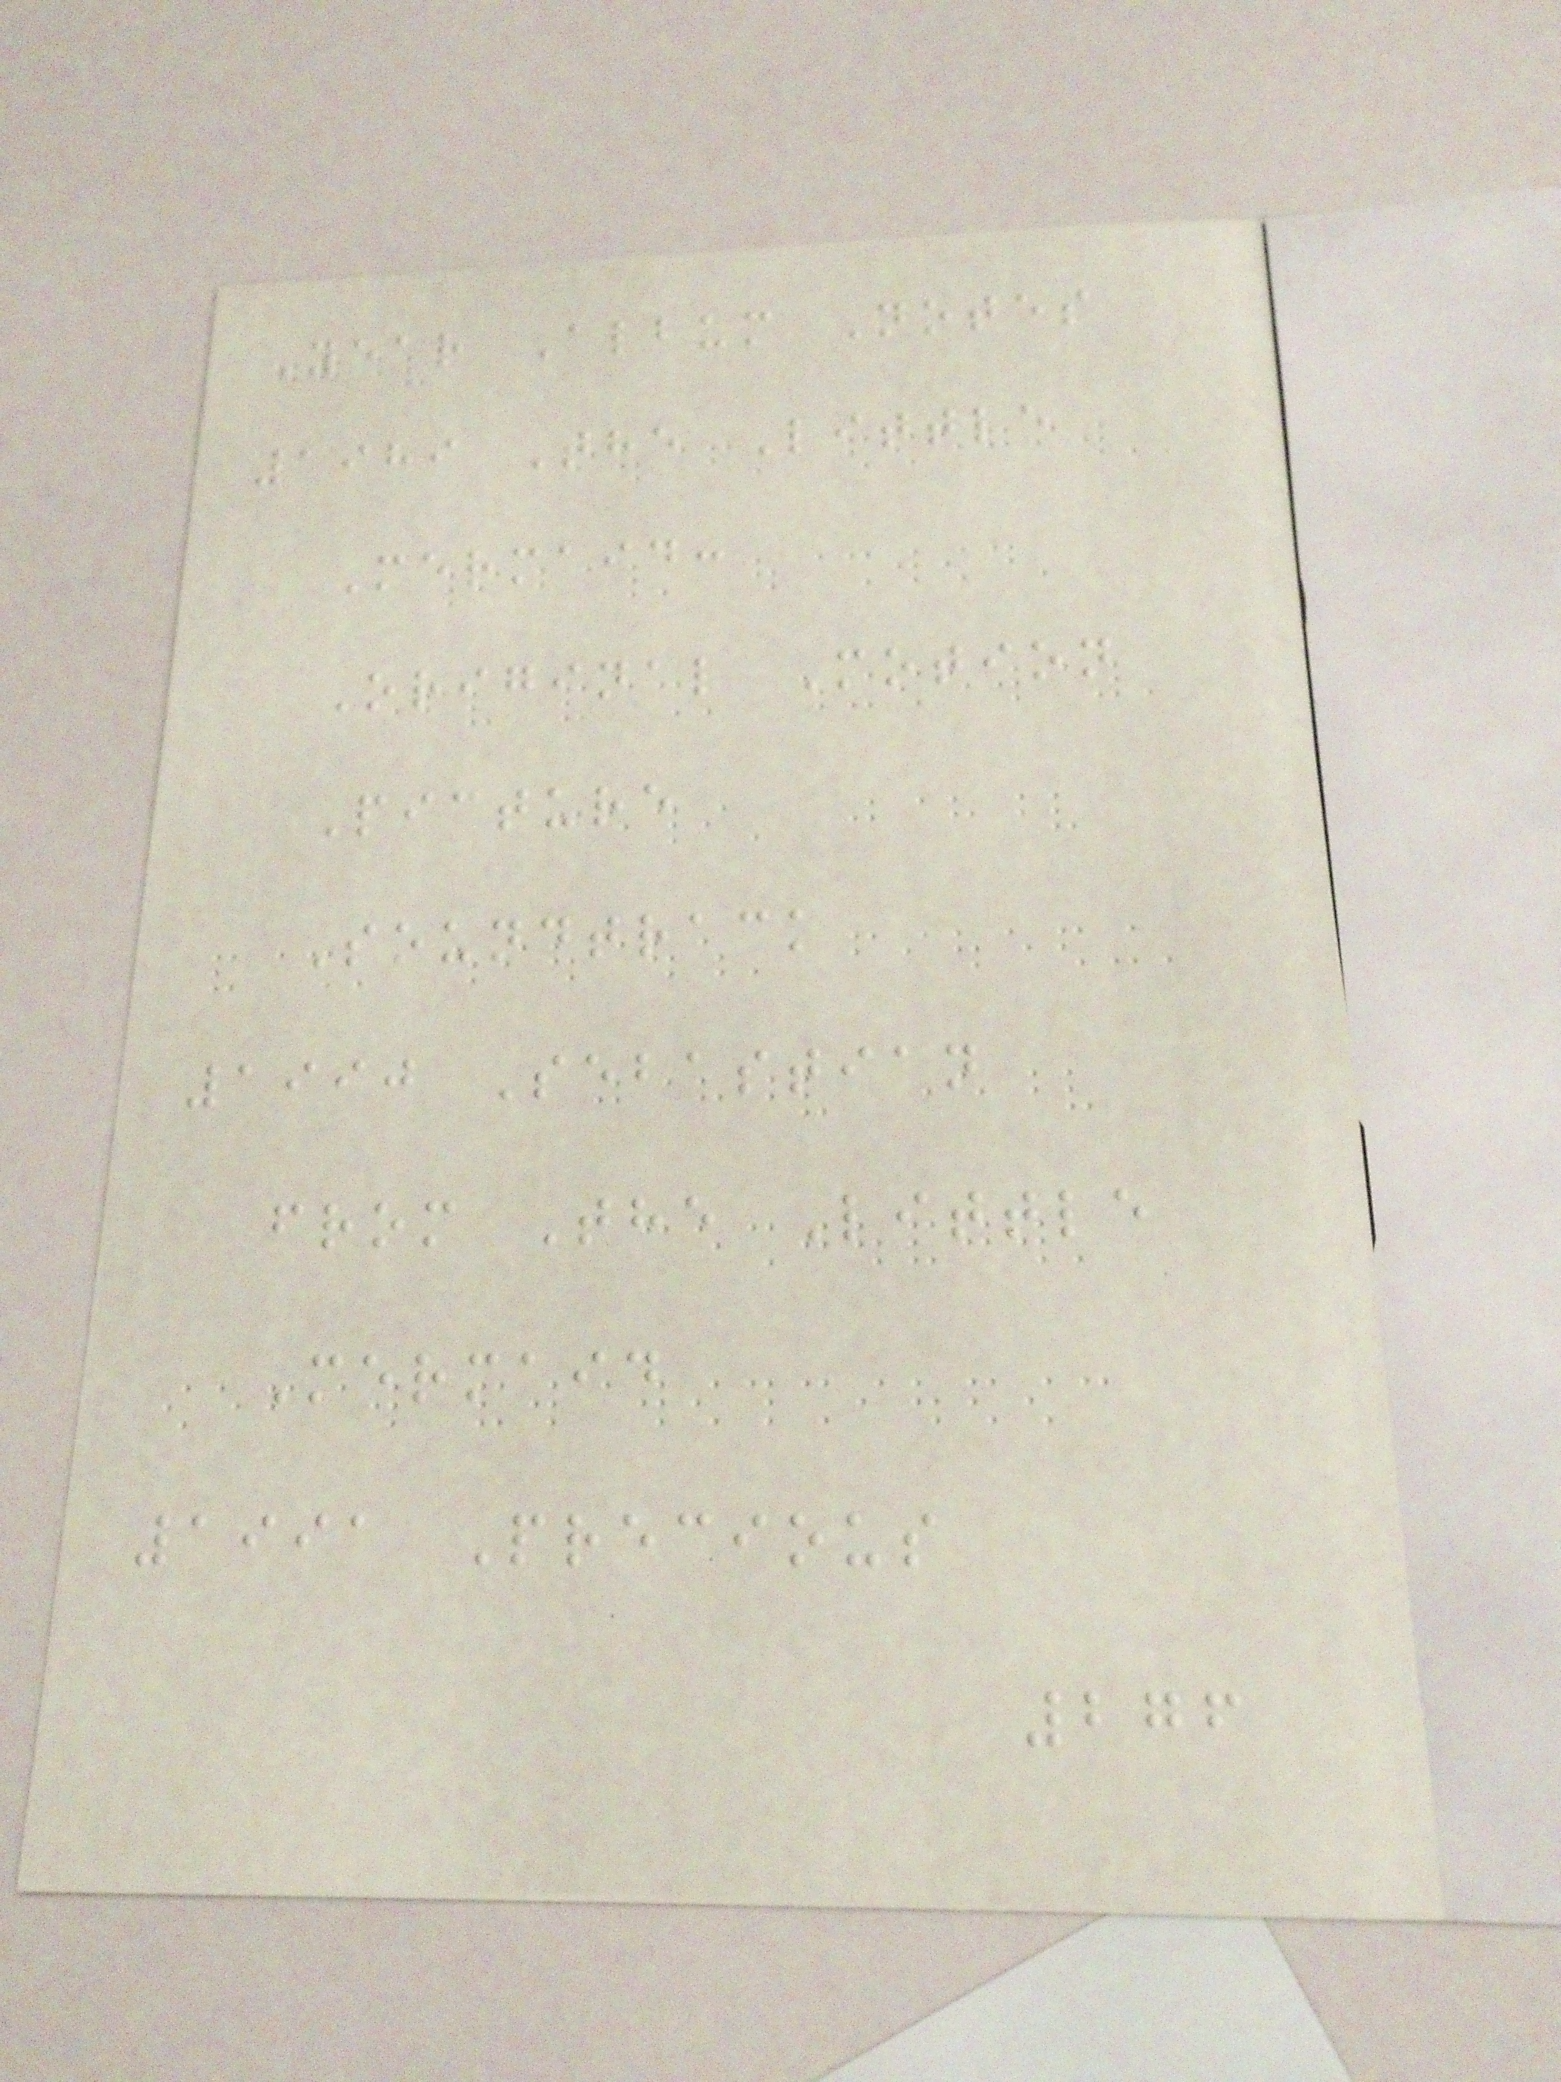Year Album Notes
1989 The Little
Mermaid:
Original Motion
Picture
Soundtrack
1990 Sebastian
from The Little
Mermaid
1991 Precious
276
